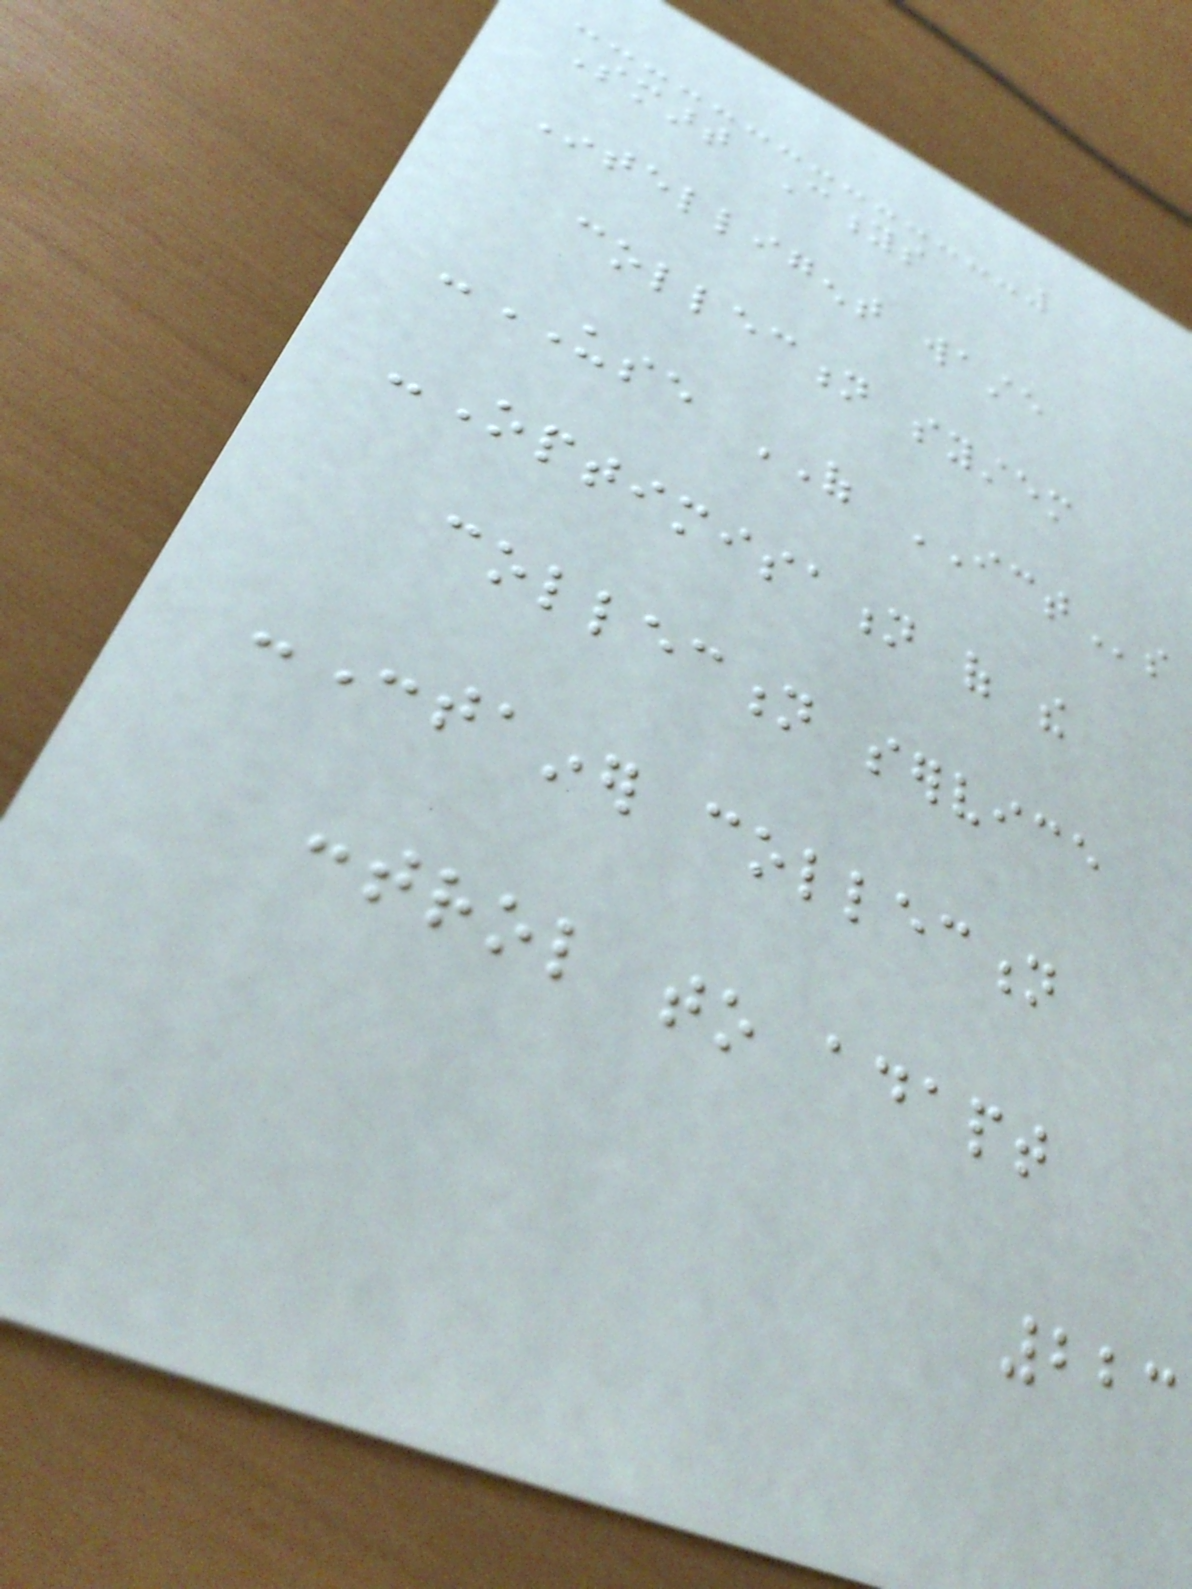Smart Citys
Intelligent waste
collection system
-USE OF ICTs
-Optimisation of the
collection service
-Container collection
control to adapt
223
